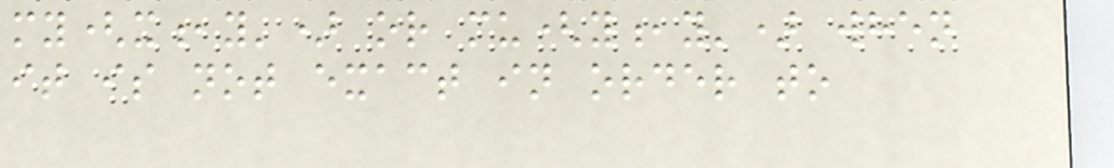my(x,y') or mu(y,y') when
it is not exact in order to
